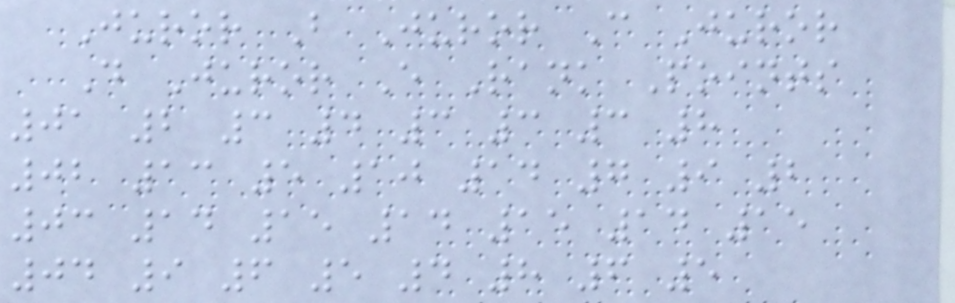Juror B Juror C Juror
D Juror E Rank Points
01 2 3 4 3 3 3 8
02 13 5 10 14 7 9 2
03 14 15 14 15 14 15
04 9 6 5 4 8 6 5
